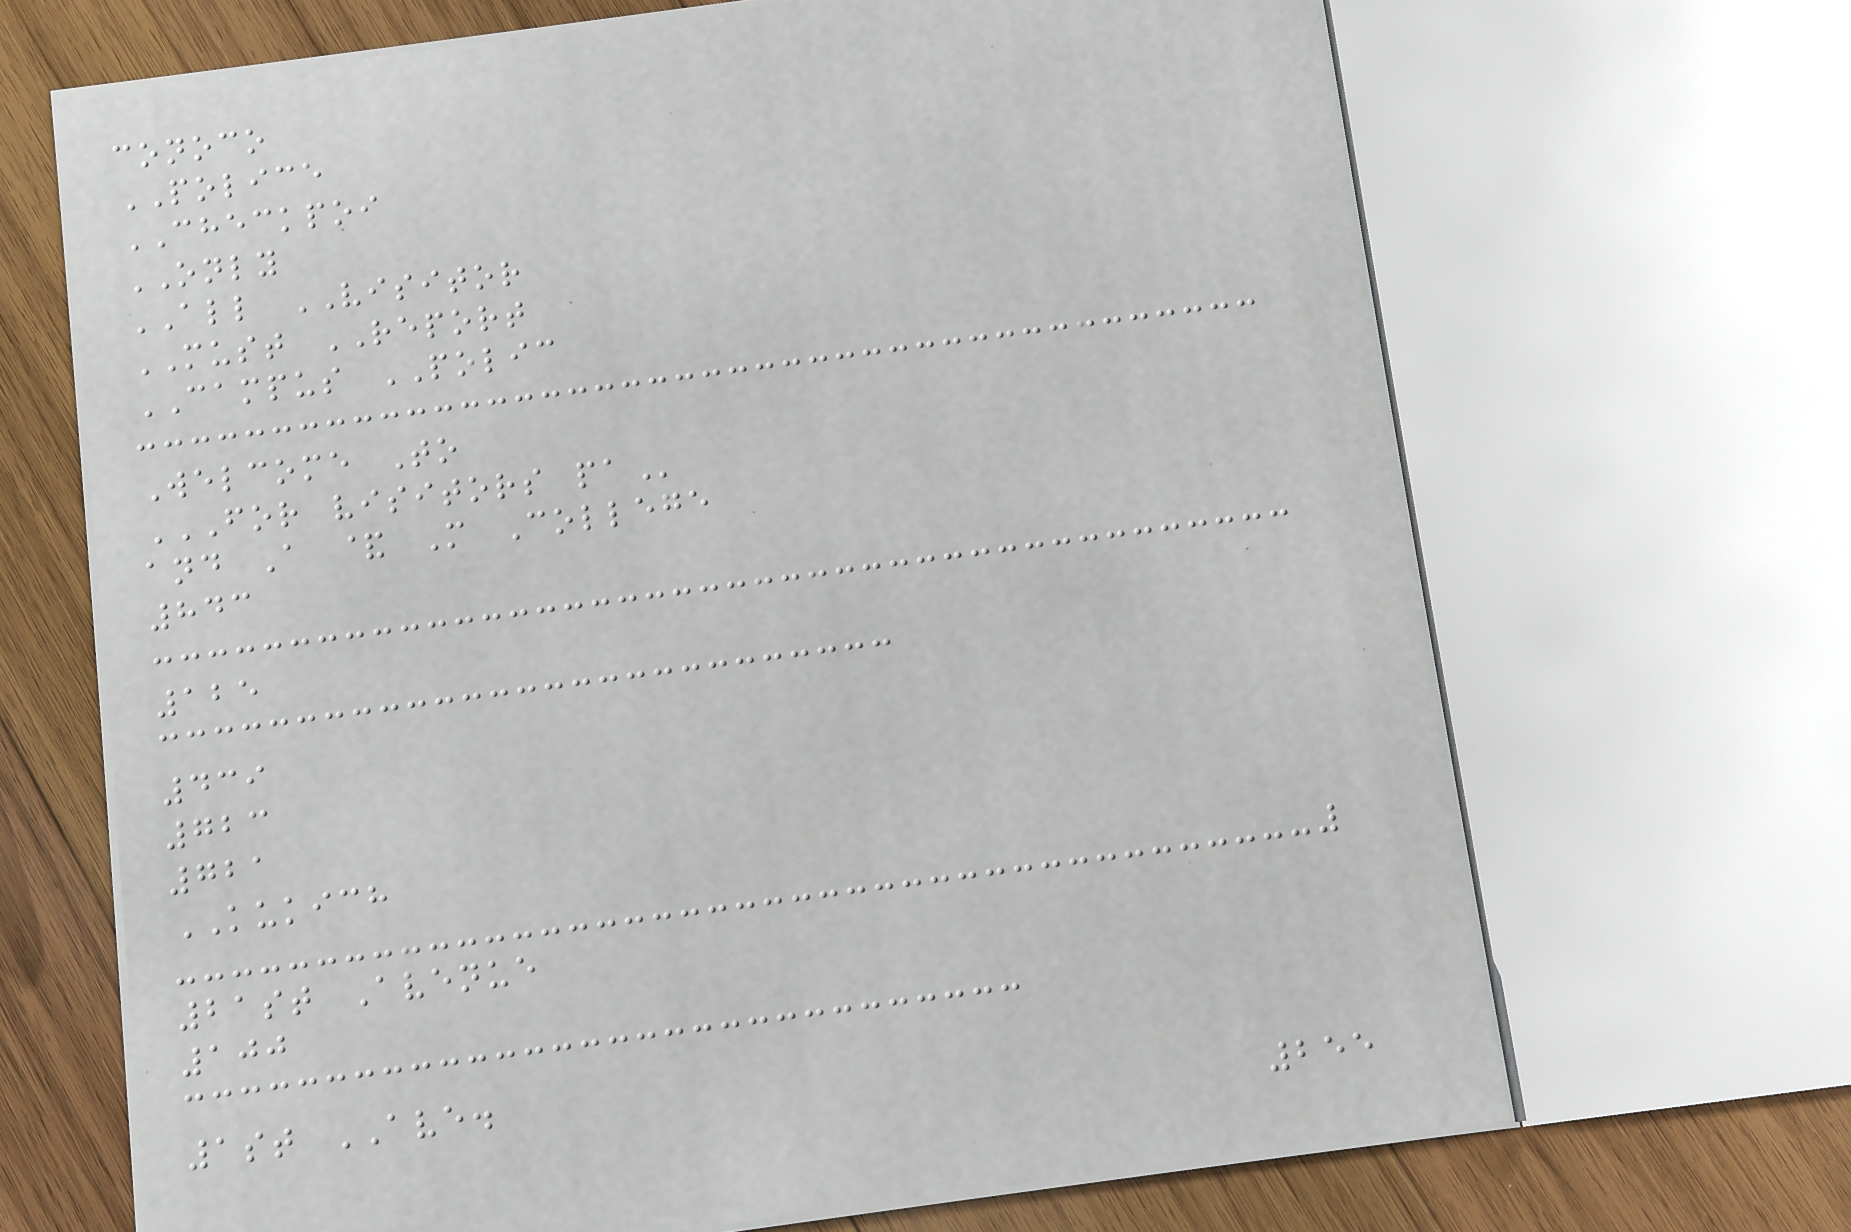conoco
POLICE
CHECKPOI
ONLY
ALL VISITOR
MUST REPORT
CAMPUS POLIC
Welcome To
FOR VISITORS PA
and A & M College
843
125
439
723
721
KUKICH
21st Avenue
100
1st AVE.
255
